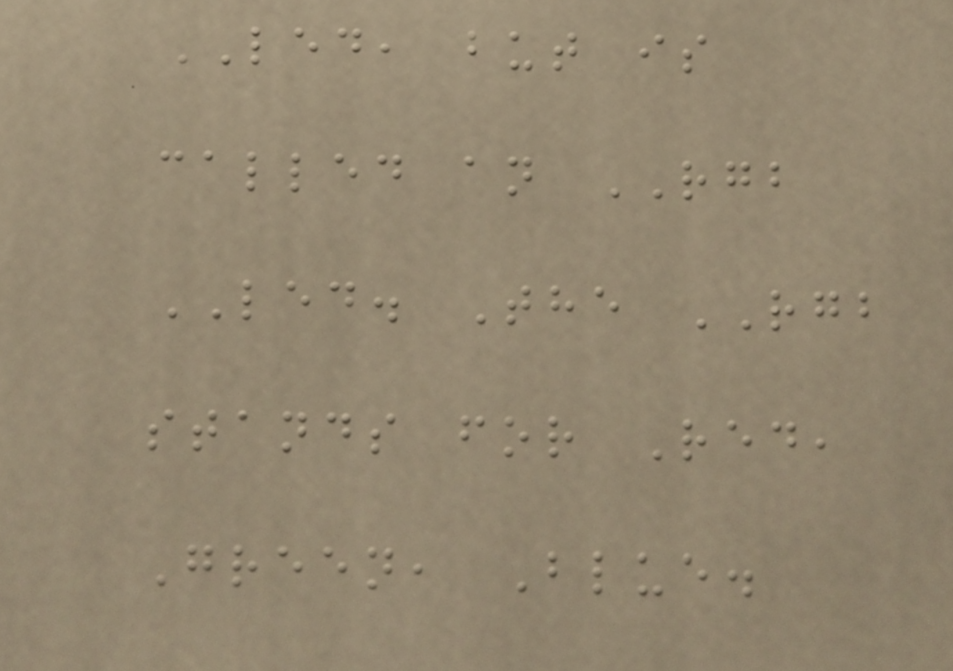LED, but is
called an RGB
LED. The RGB
stands for Red,
Green, Blue.
